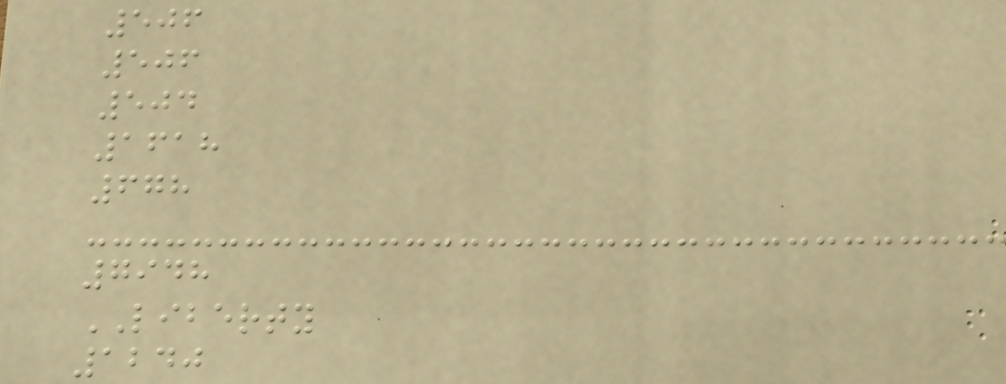506
506
504
1618
678
7948
LIBERTY
1240
